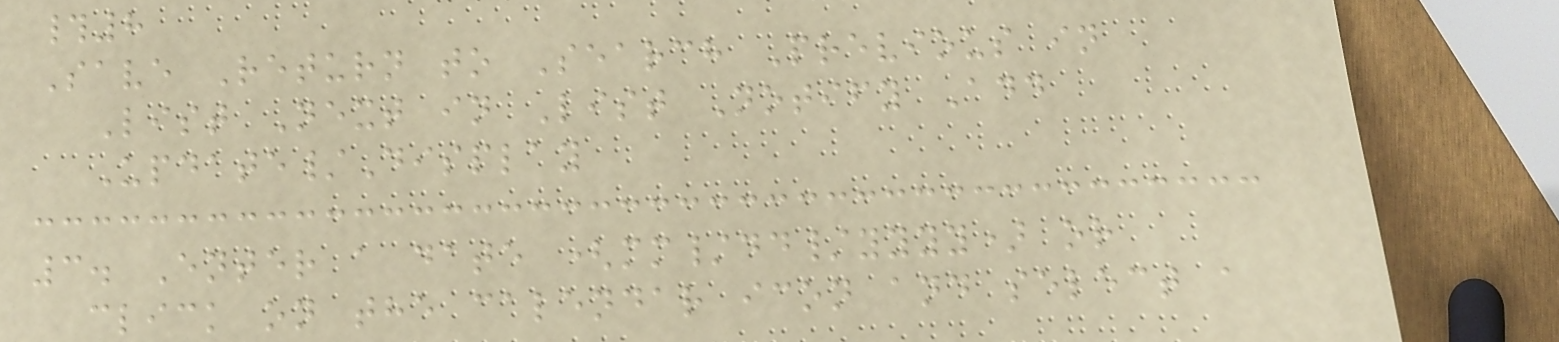#8
Save Return to Search Previous in
List Next in List Notify Add
Update/Display
3. Enter a date (mm/dd/yyyy) or
click on the calendar icon and select a
